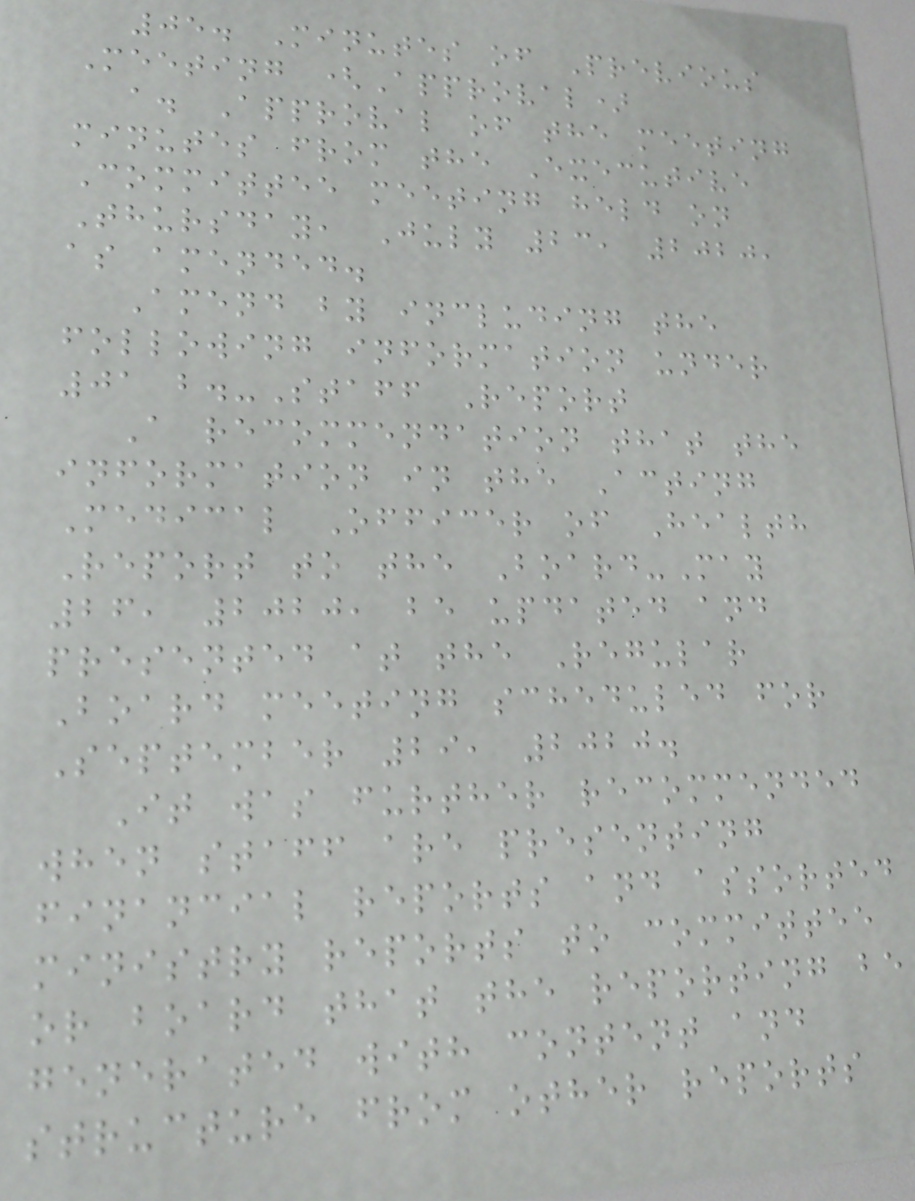05. Minutes of Previous
Meeting (Approval)
a. Approval of the meeting
minutes from the Executive
Committee meeting held on
Thursday, July 23, 2020,
as amended.
Amend by including the
following information under
01 b.-Staff Report
A recommendation that the
information in the Acting
Medical Officer of Health
Report to the Board-May
26, 2020, be updated and
presented at the Regular
Board meeting scheduled for
September 29, 2020.
It was further recommended
when staff are presenting
financial reports and assorted
ministry reports to committee
or board that the reporting be
generated with content and
structure from other reports
